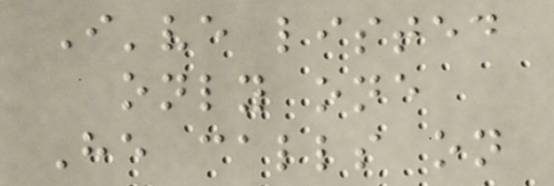I've listed
only one
He calls on
